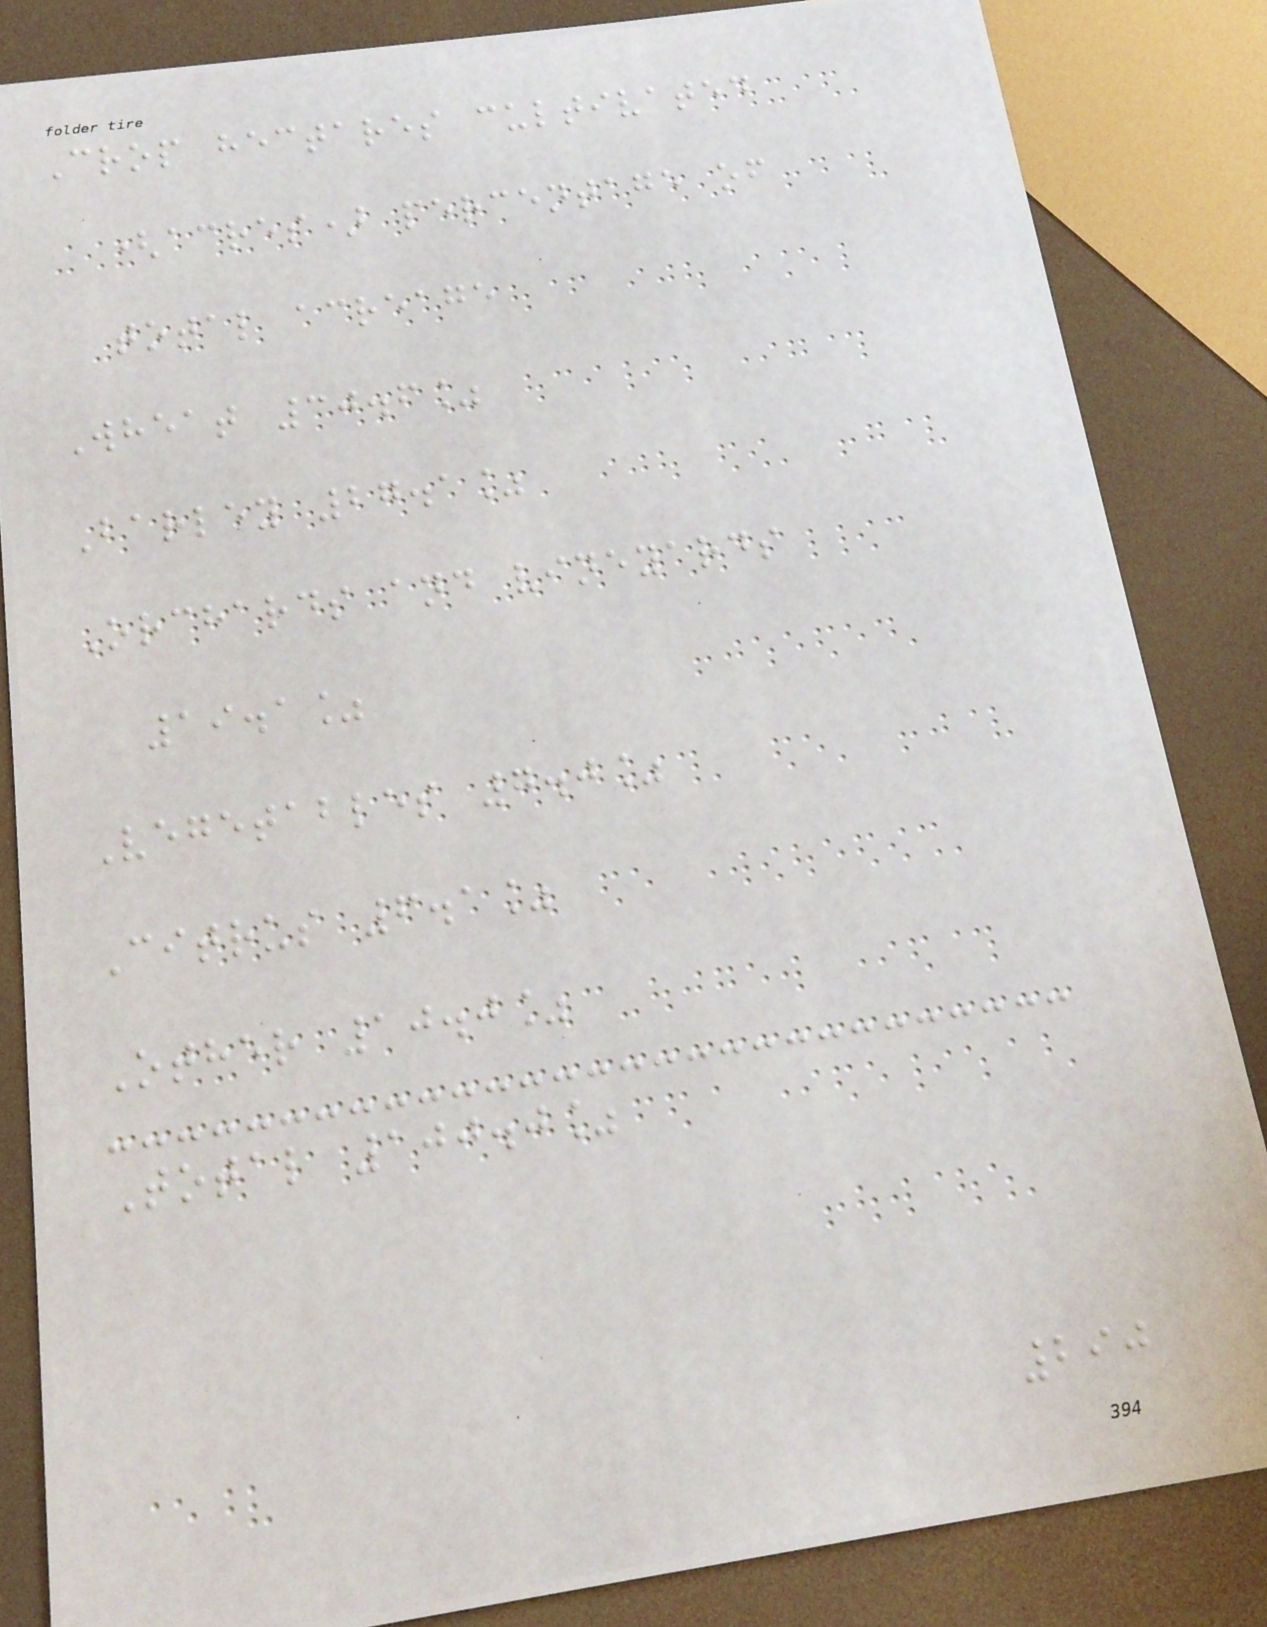Crop hectares cultivated
(acres) percentage of
total acreage
Wheat 30.6%
Barley 27.1%
Orchards and vineyards
19.1%
Vegetables 7.0%
Citrus 6.1%
Other 10.0%
Total 100.0%
290
